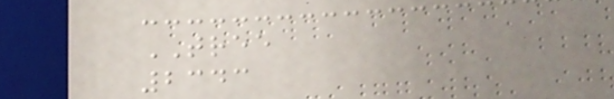TREE
2343
